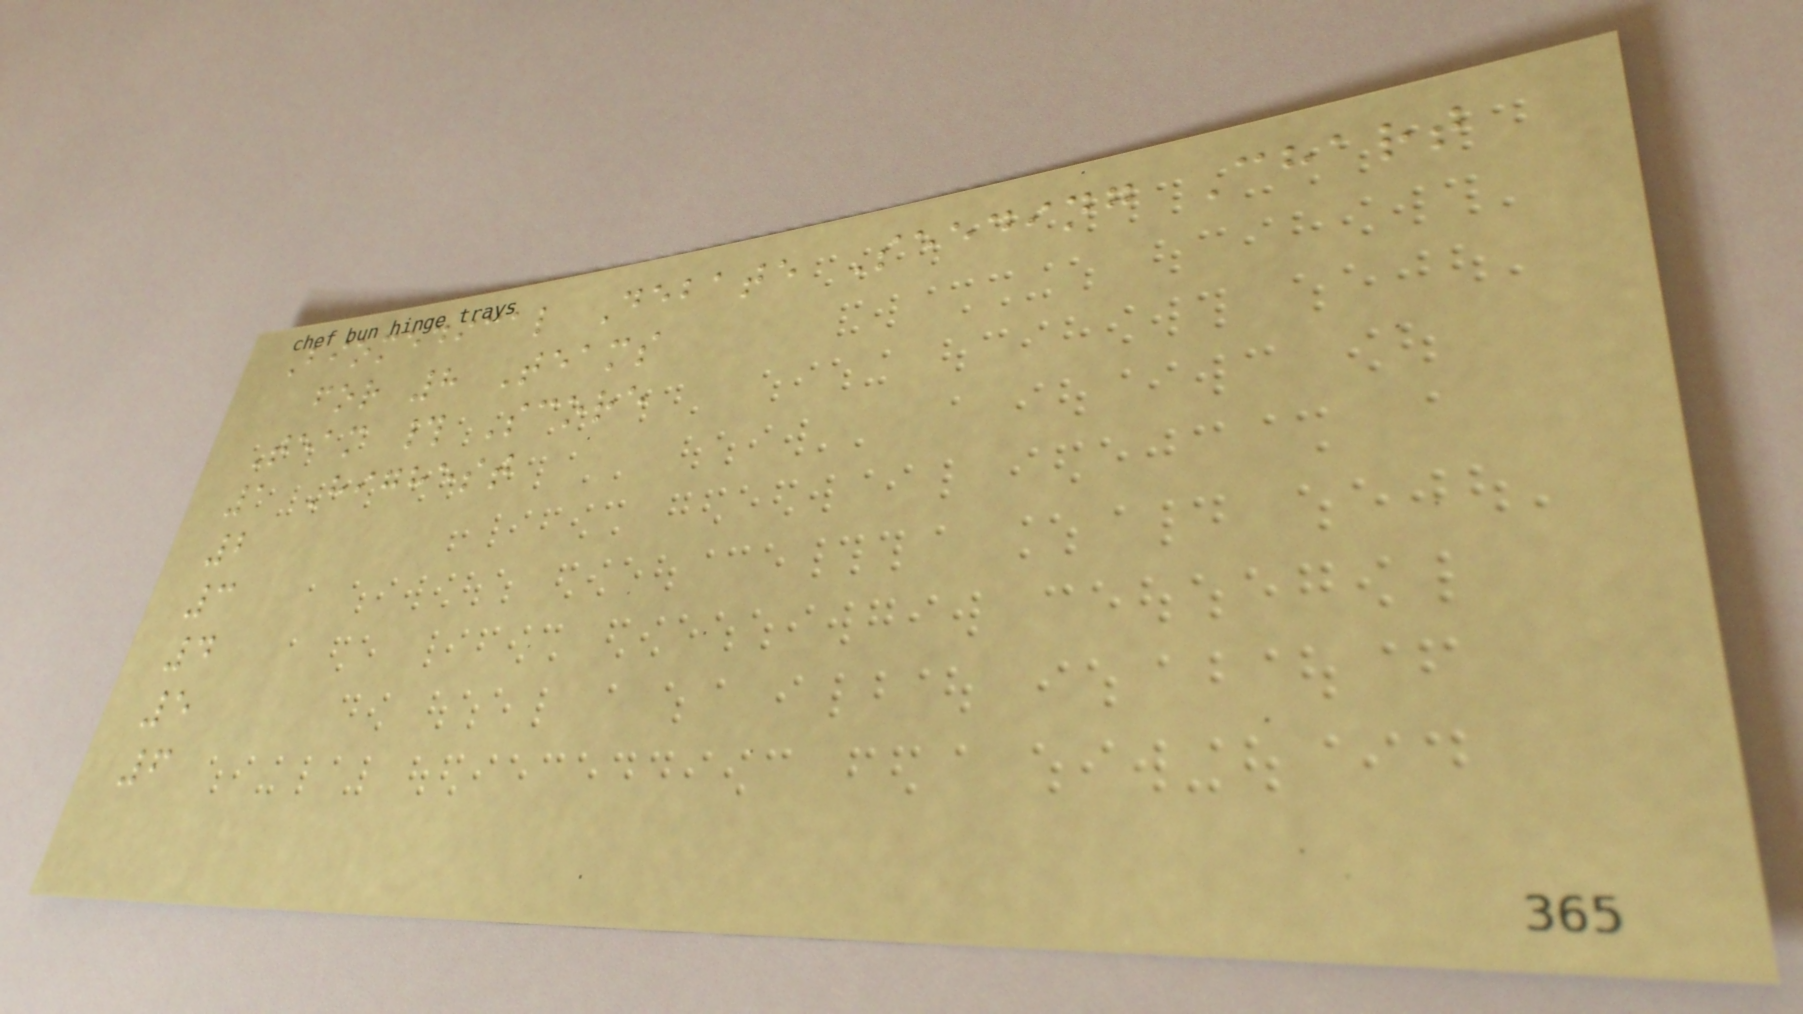Biomedical Debate Seeding Chart
for 8 Teams
Team # Score
1 Highest
2
3
4
5
6
